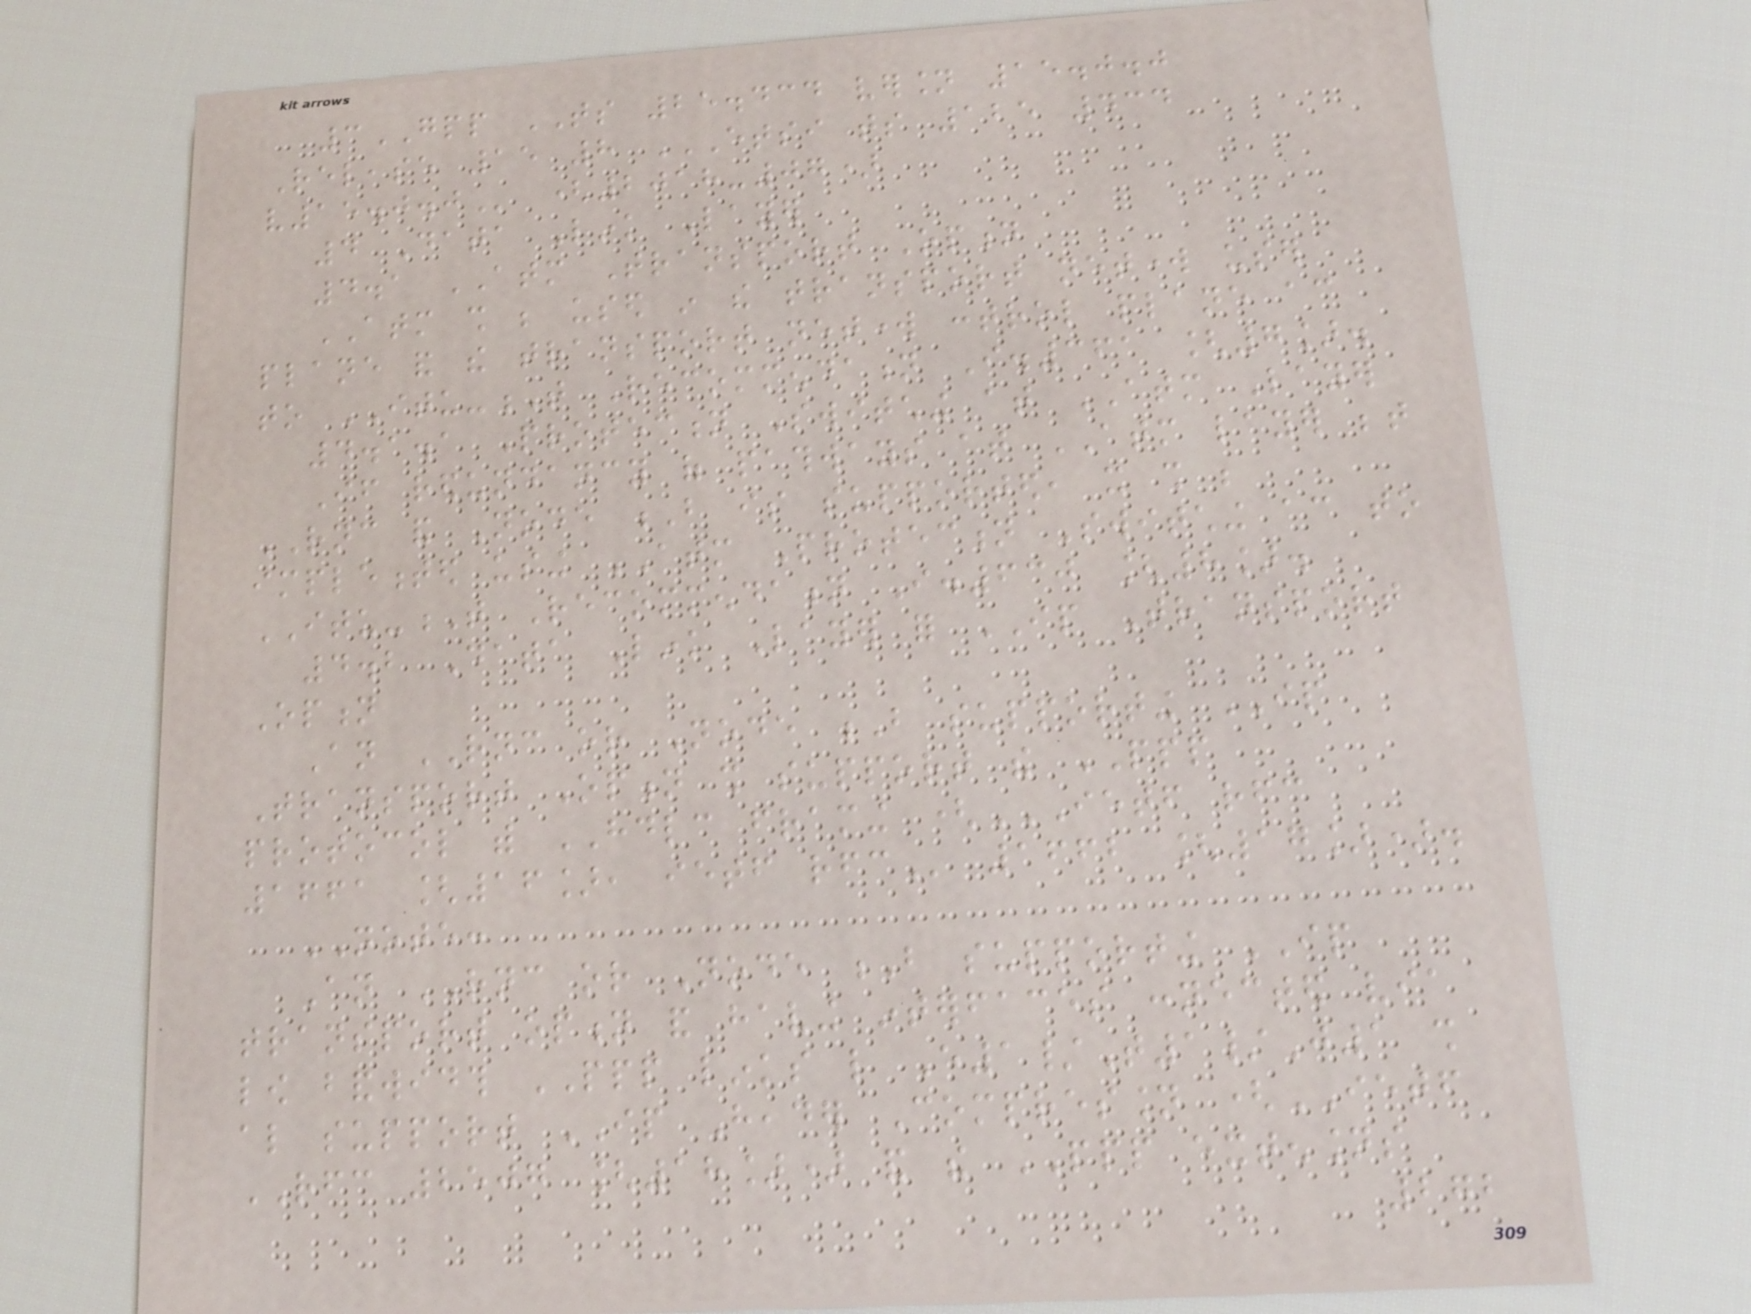3GPP TS 25.434 version 15.0.0
Release 15 8 ETSI TS 125 434
V15.0.0 (2018-07)
4 Data Link Layer
4.1 ATM Transport Option
ATM shall be used in the transport network user
plane and the transport network control plane according
to ITU-T Recommendation I.361 [7].
4.1.1 Protection Switching at ATM Layer
If redundancy of pathways at ATM layer between
RNC and Node B is supported, it shall be
implemented using ATM Protection Switching according to
ITU-T Recommendation I.630 [8].
4.2 Data Link Layer for IP Transport
Option
An RNC or Node B supporting IP
Transport Option shall support the PPP
protocol with HDLC framing (IETF RFC
1661 [16], IETF RFC 1662 [17]).
NOTE:
An RNC or Node B supporting IP
transport option and having interfaces connected via
low bandwidth PPP links like E1/T1/J1 shall
also support IP Header Compression (IETF
RFC 2507 [18]) and the PPP extensions
272
